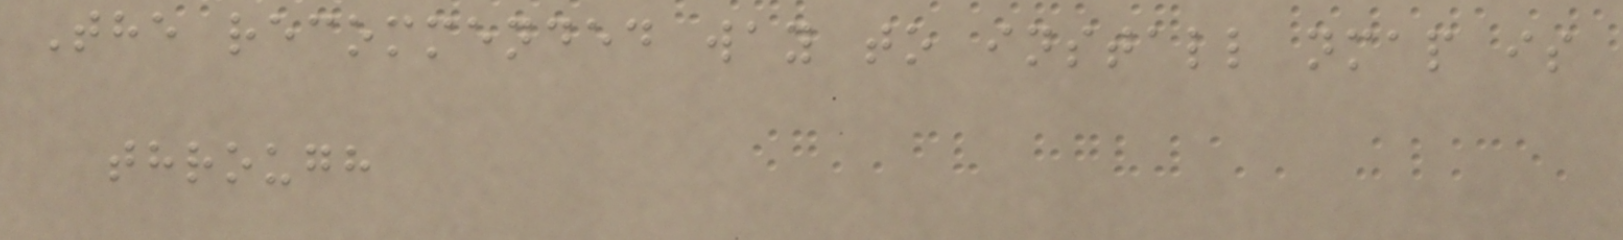The recommended way to install nmap is
through
